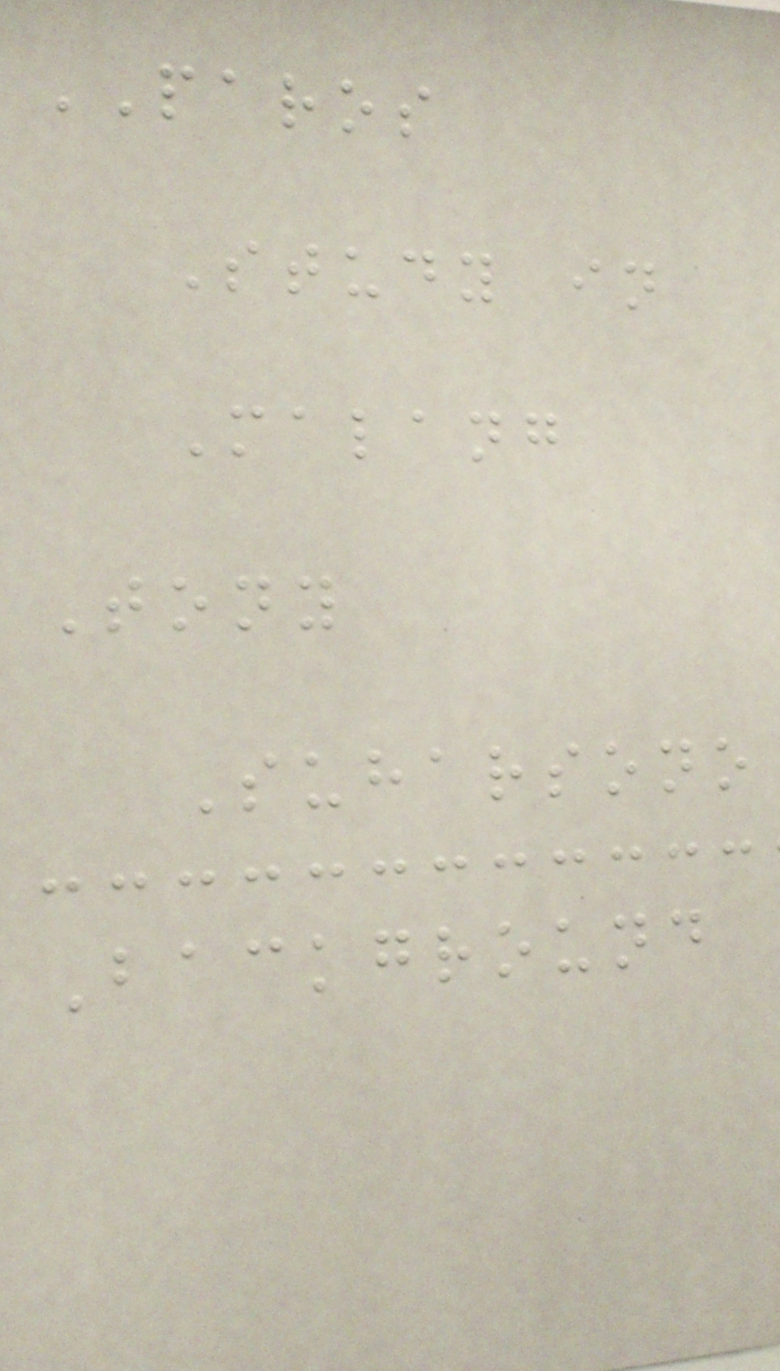PAROS
Study in
Malang
Tony
Suharsono
Background
